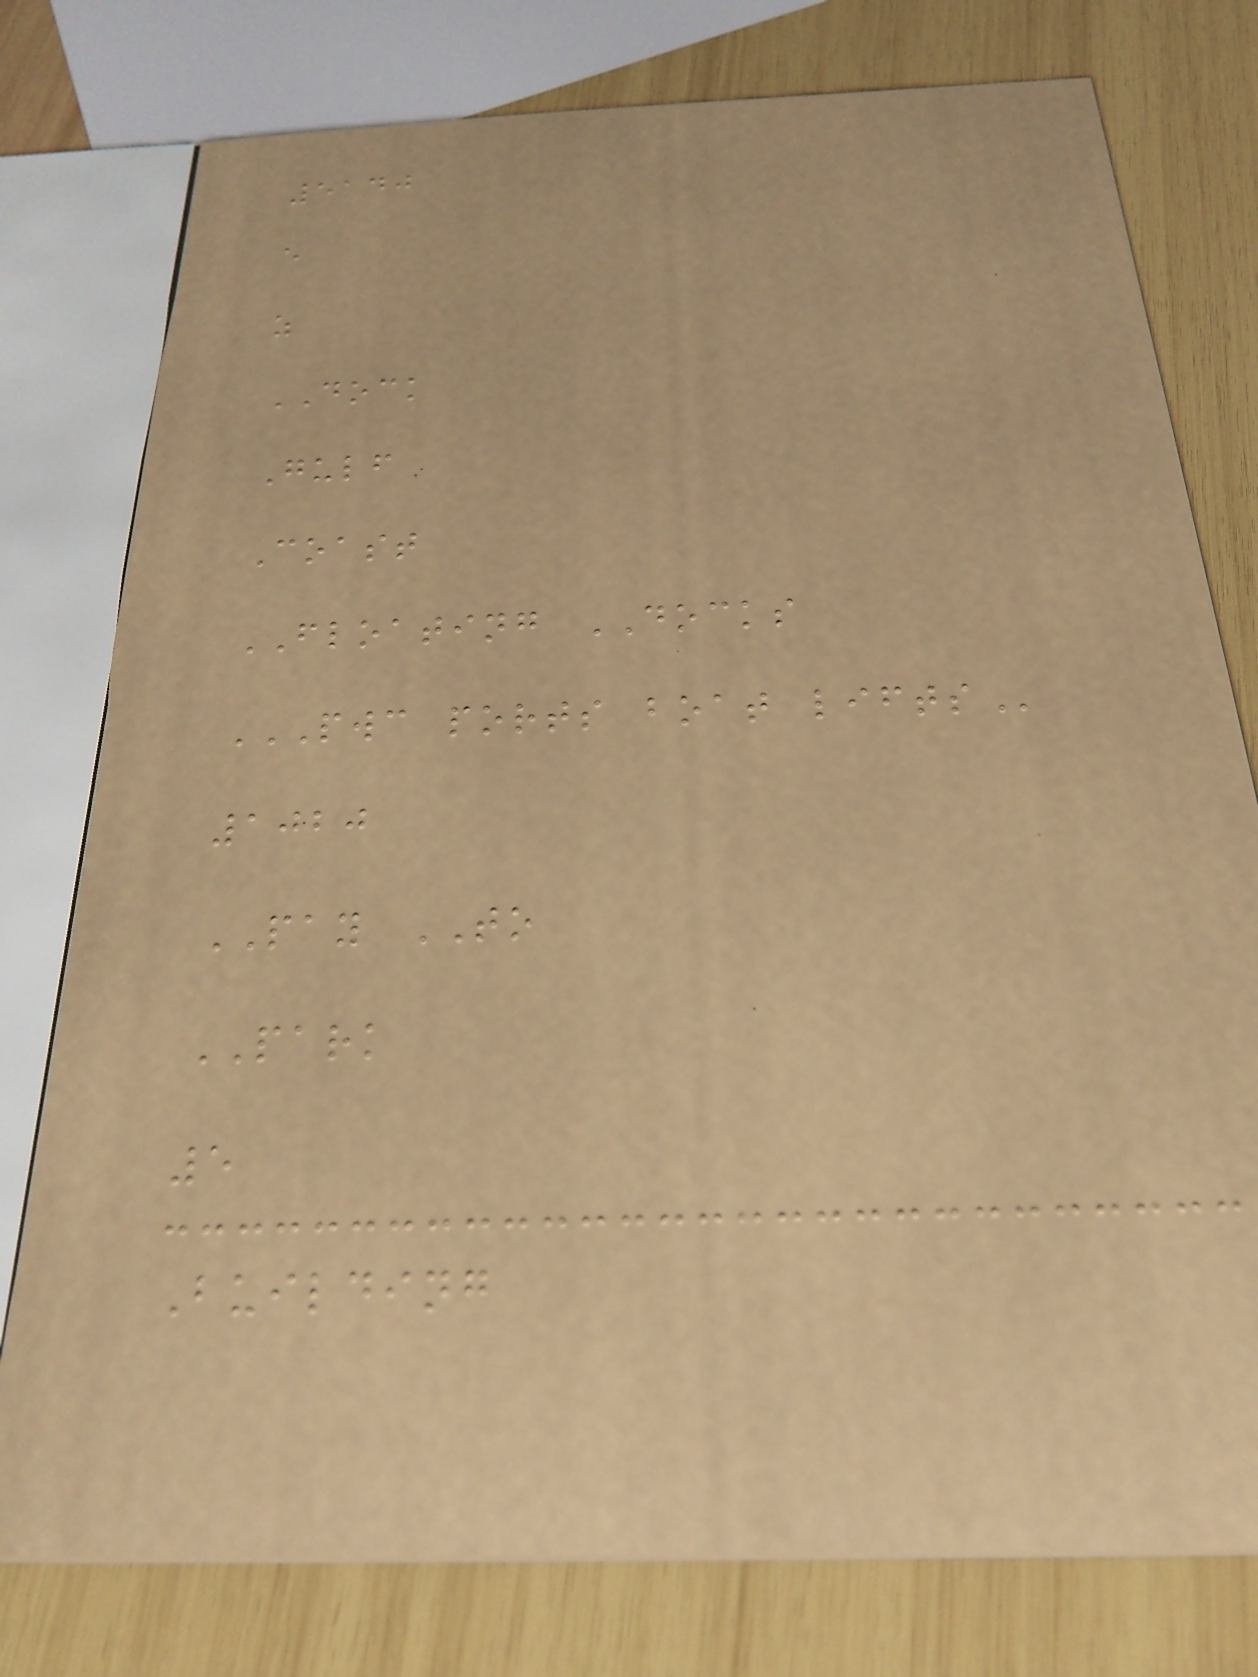5140
e
z
DOCK
Gulf
Coast
FLOATING DOCKS
PWC PORTS BOAT LIFTS
1020
PAY TO
PARK
5
Building
